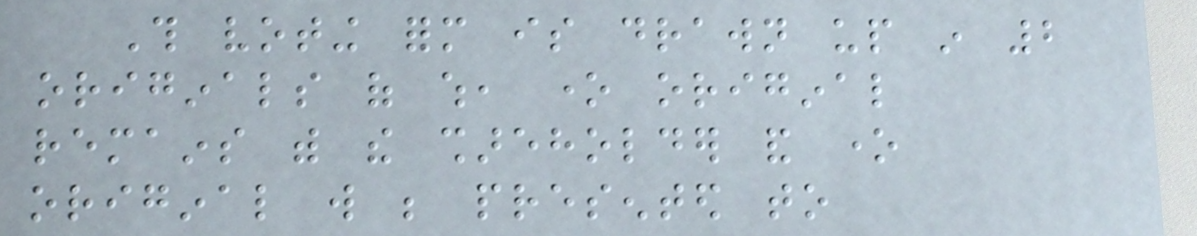This voting form is drawn up in 2
originals of which, one original
remains with the shareholder and one
original will be presented to
